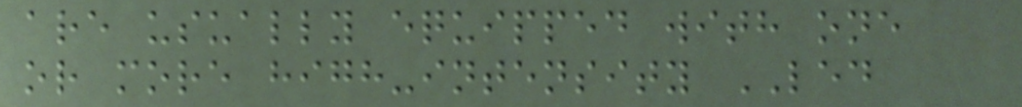are usually equipped with one
or more high-intensity LED
